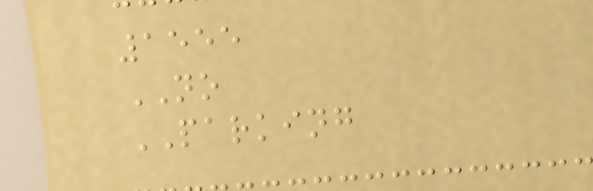1555
NO
PARKING
